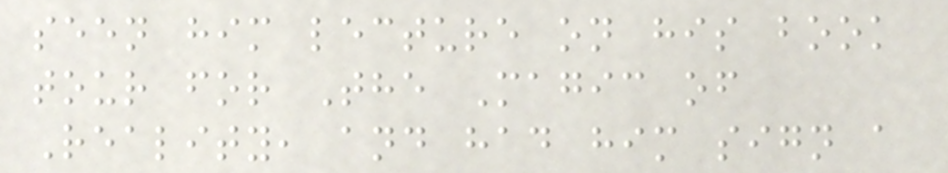seen him lecture on his book
tour for The Magic of
Reality, and had him sign a
